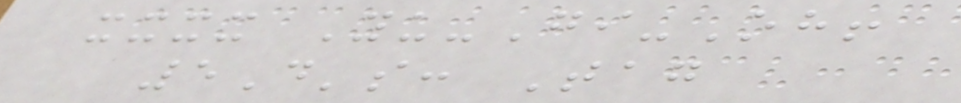xxxx Yu-Gi-Oh!
5D's: Tag
